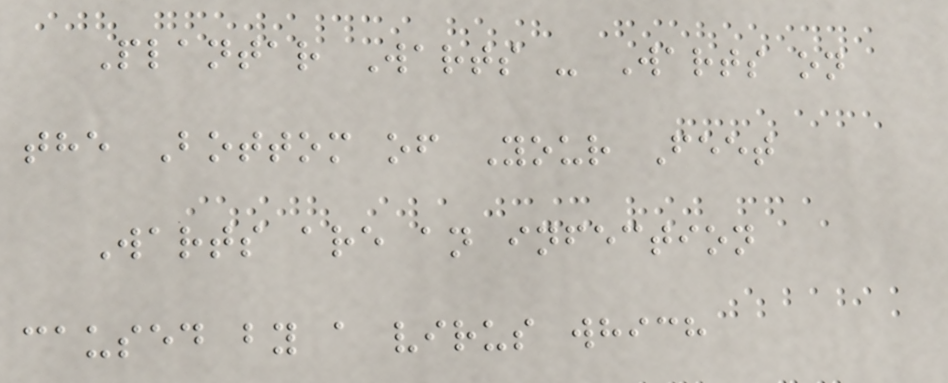Plantar Warts - Warts on
the Bottom of Your Feet
Warts are an infection
caused by a virus which
